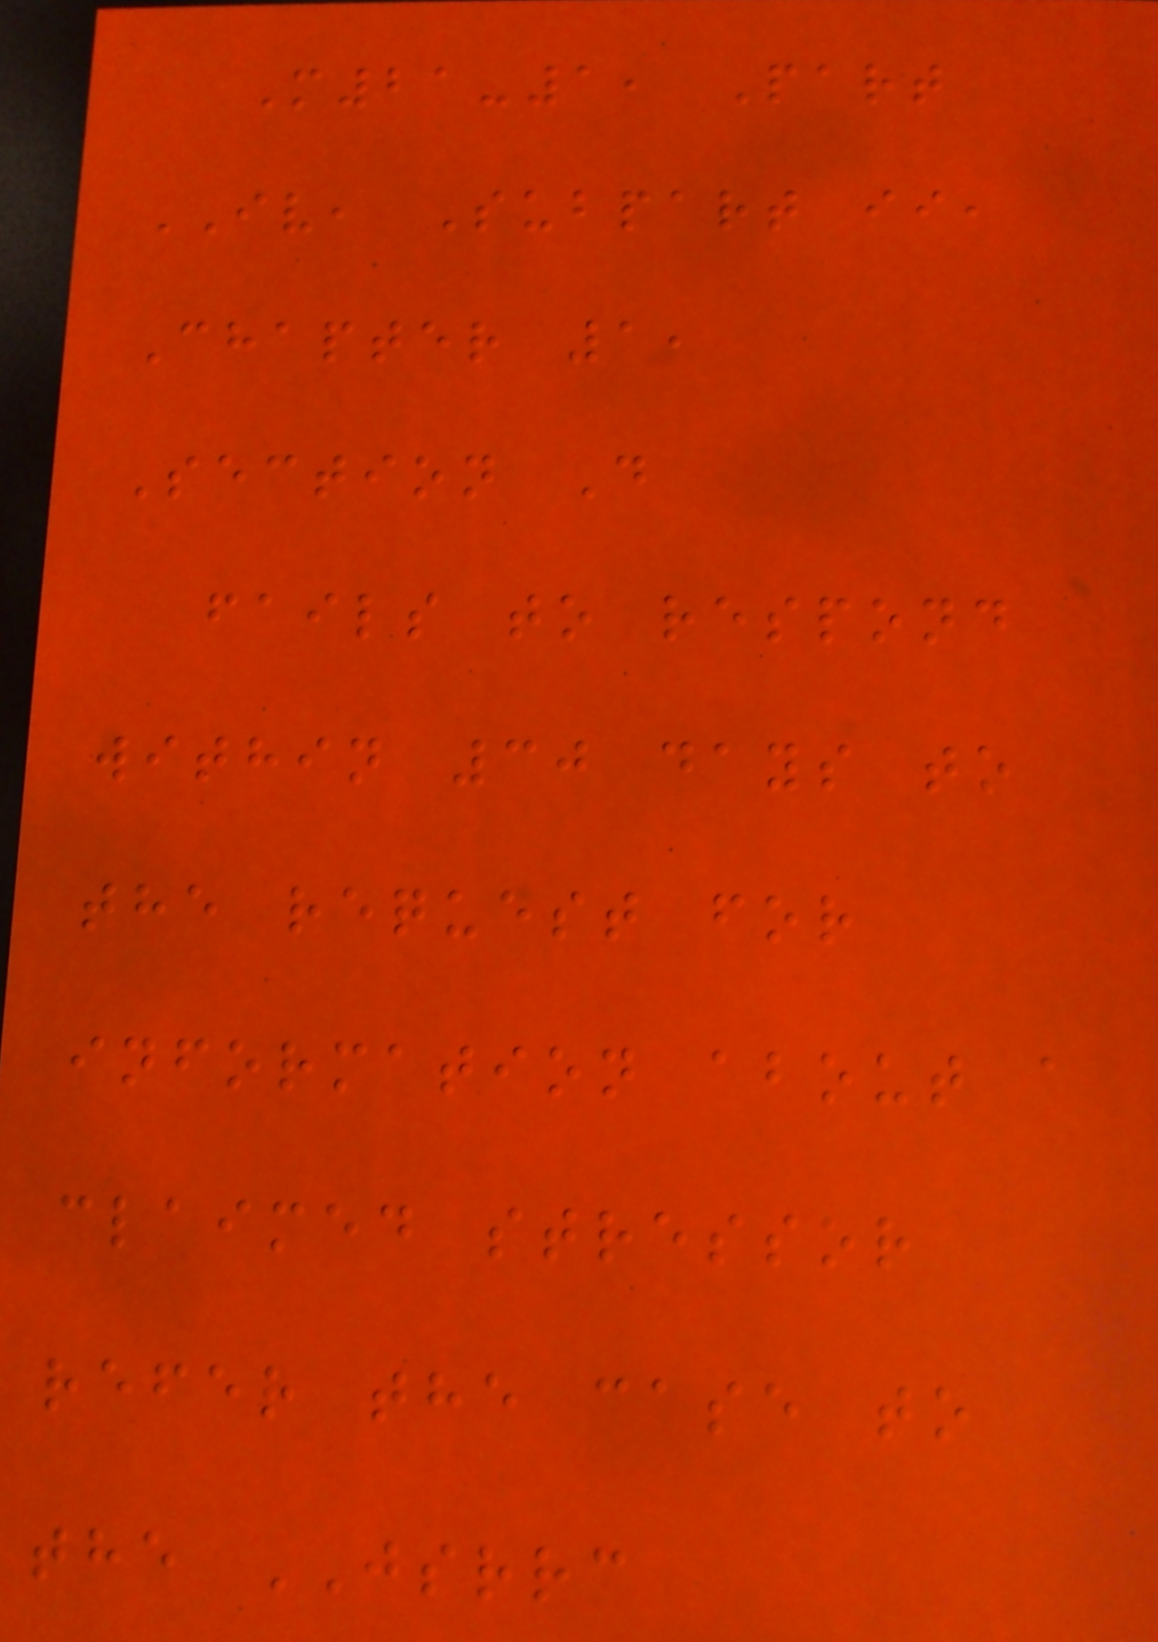M21-1, Part
IV, Subpart ii,
Chapter 1,
Section D
fails to respond
within 30 days to
the request for
information about a
claimed stressor
refer the case to
the JSRRC
